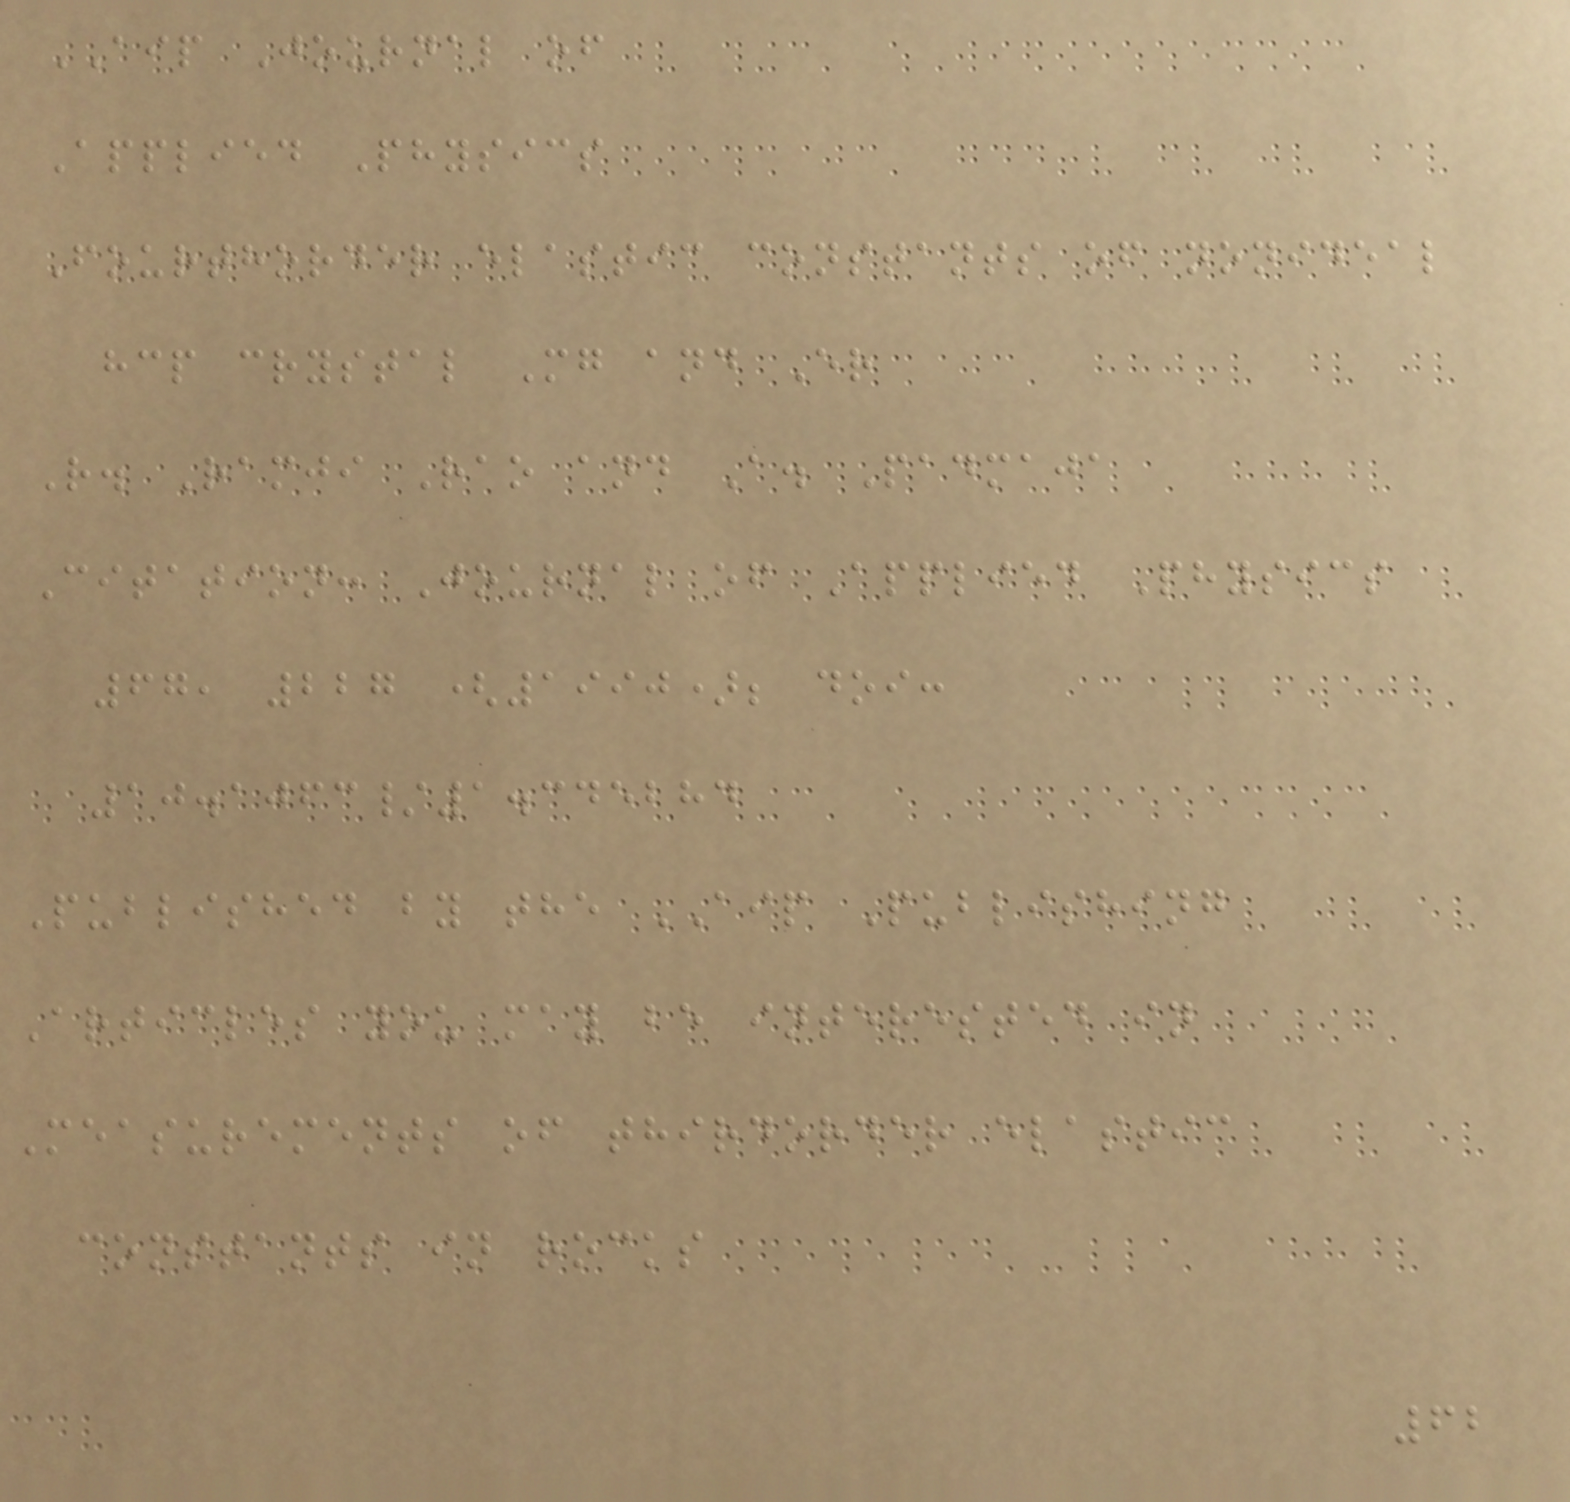AIP Journal of
Applied Physics
Fourthorder elastic constants of nonideal
hcp crystal Mg and Er
R. Ramji Rao and A. Padmaja
Citation: Journal of Applied Physics
67, 227 (1990); doi:
10.1063/1.345284
Published by the AIP Publishing
Articles you may be interested in
Measurements of thirdorder elastic
constants in rocks
62
